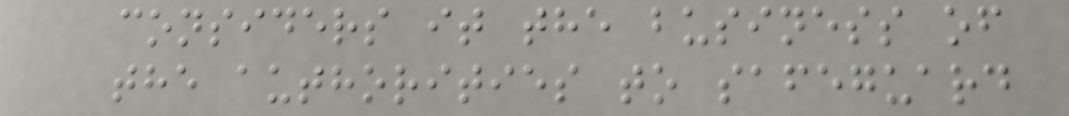considers it the business of
the authorities to safeguard
